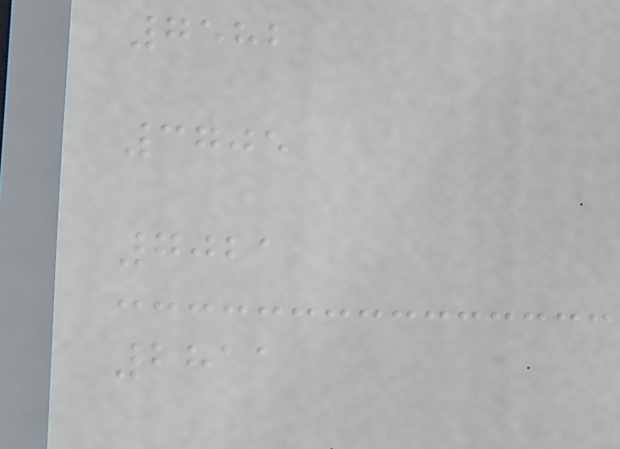7582
3705
7021
2811
